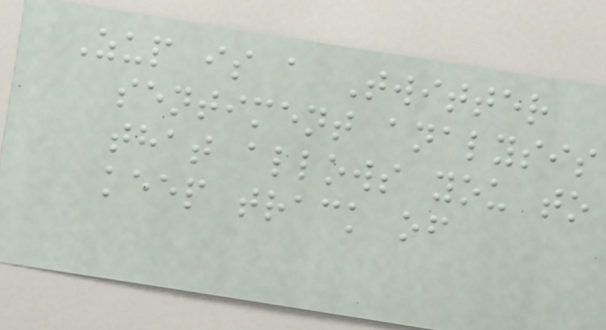Zup is a Twitter
sentiment analysis
that allows you to
keep track of
